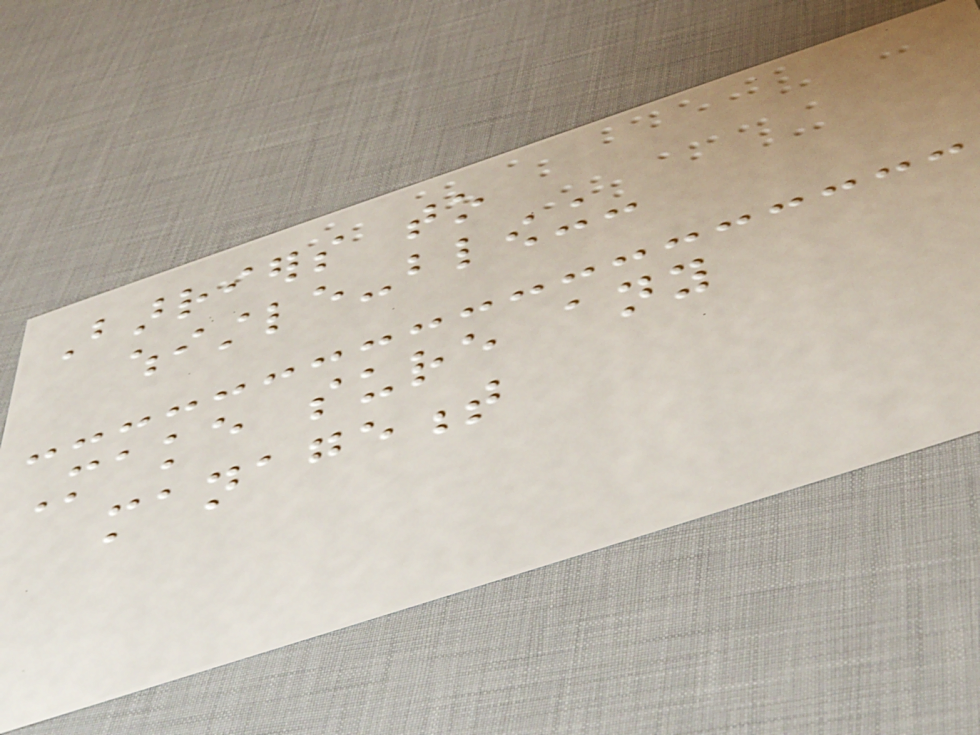Barriers to
whistle-blowing-
Make sure any
management
